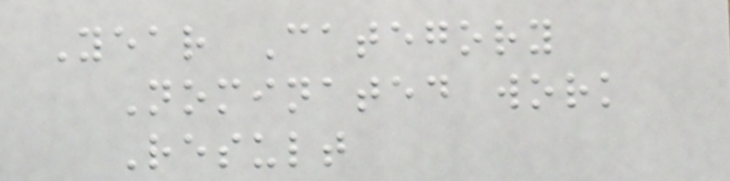Year Category
Nominated work
Result
